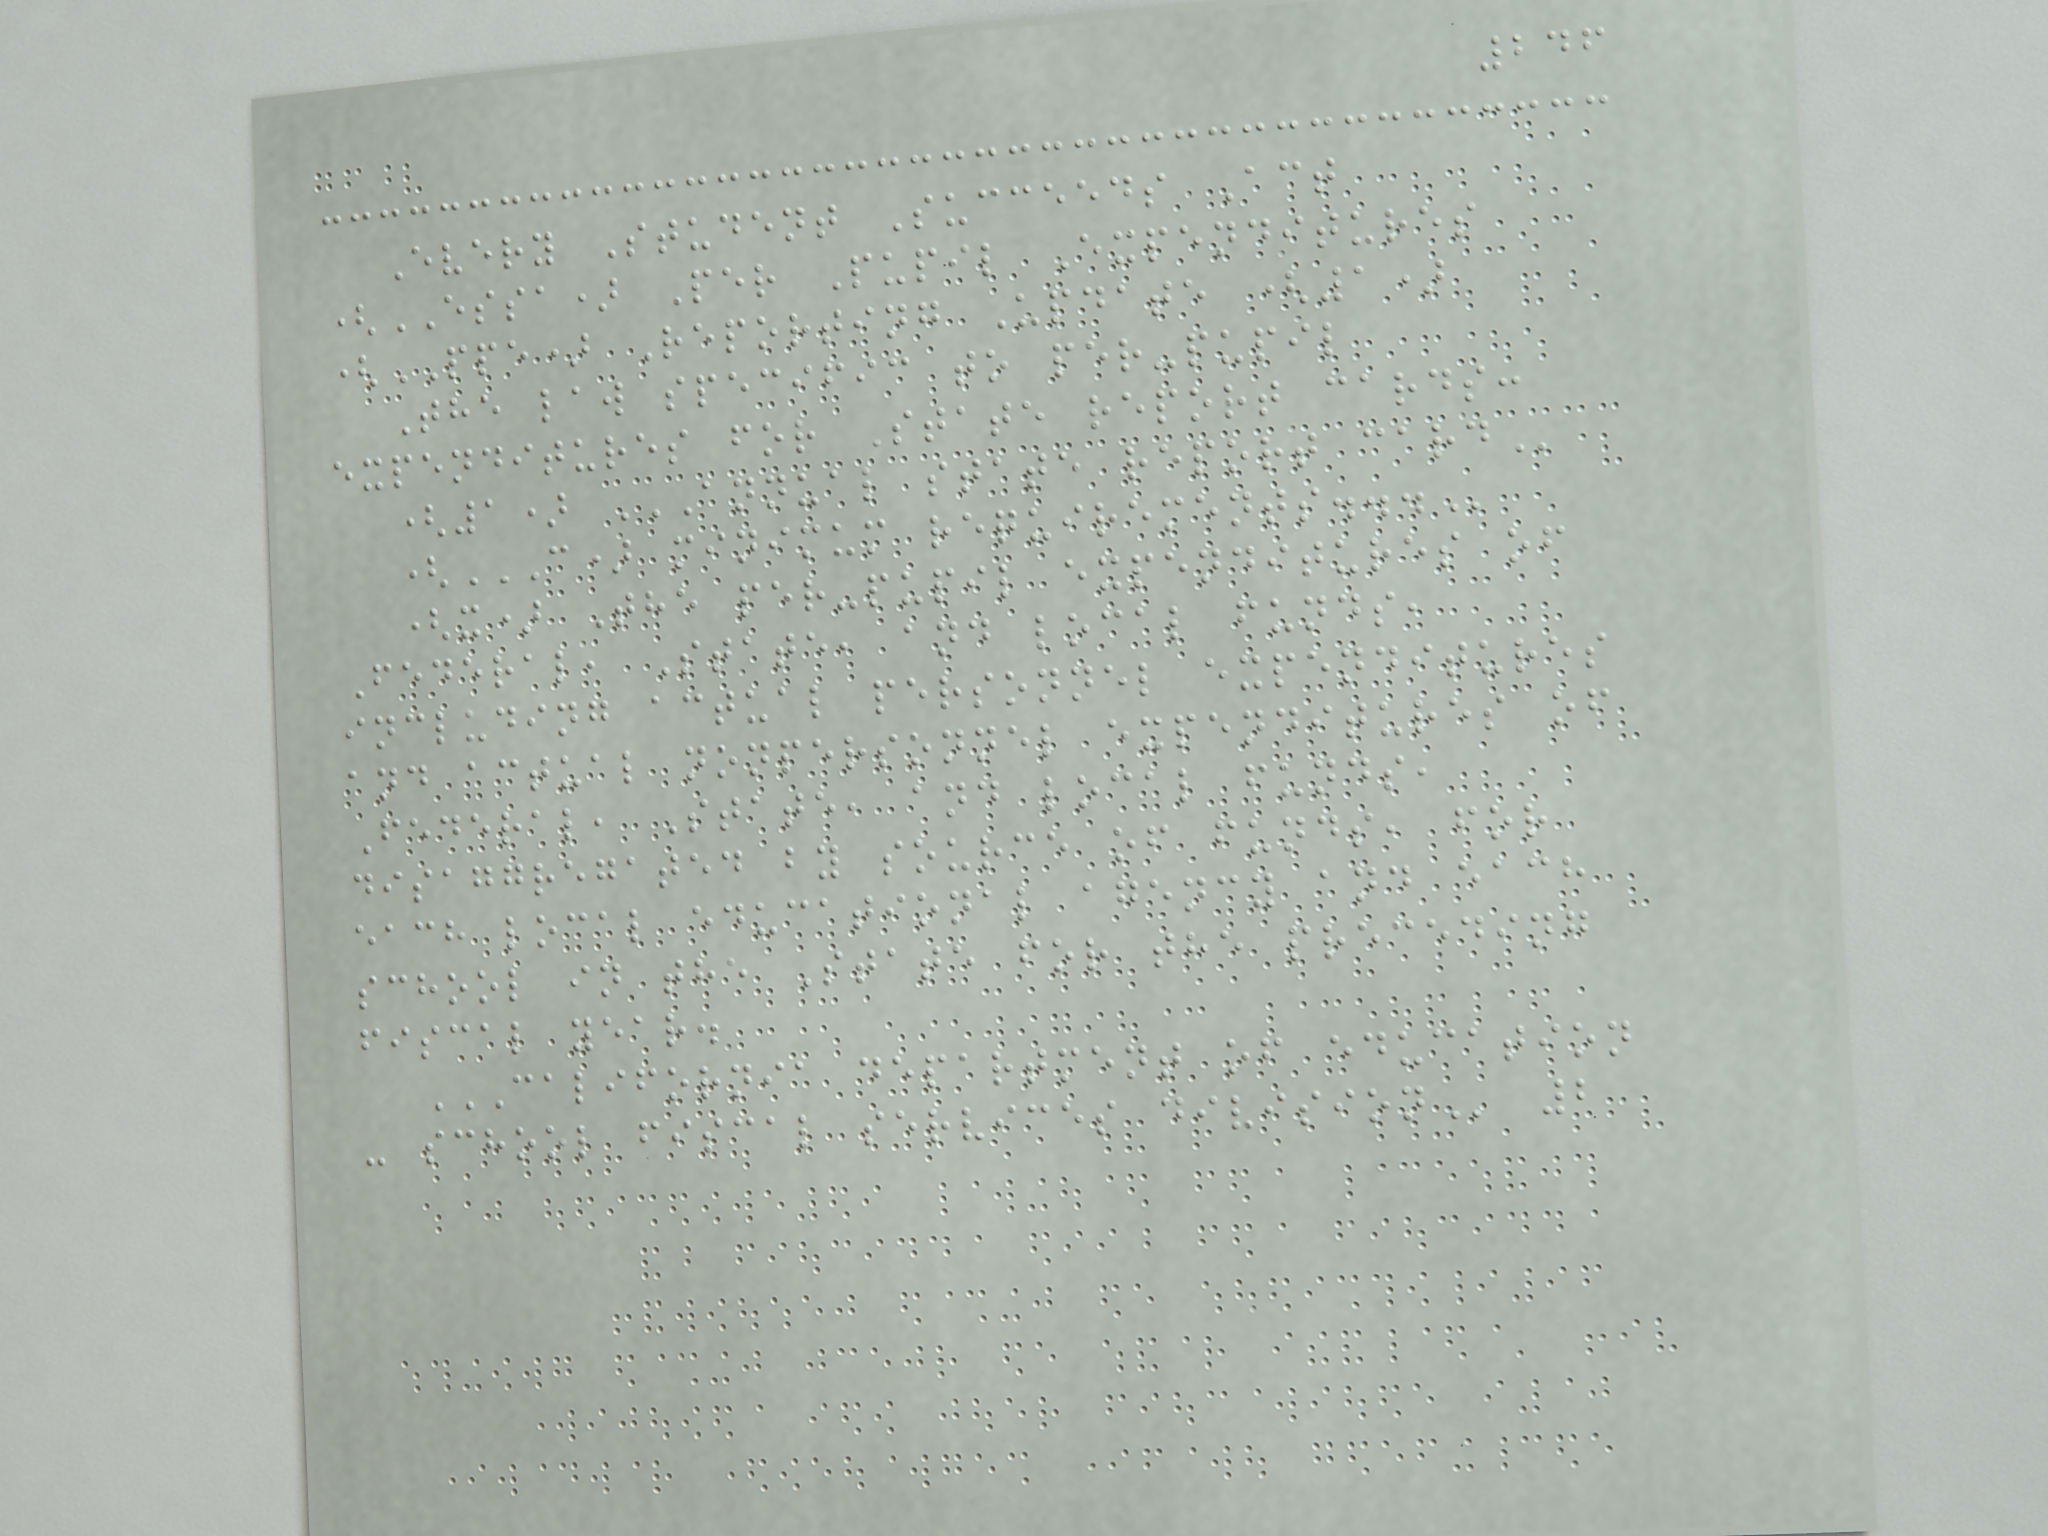246
Every Student Succeeds Act
(ESSA) Per Pupil Expenditures
(PPE) Reporting Update (1)
The law specific to per-pupil
expenditures for State report cards:
(1) ANNUAL STATE REPORT CARD
(C) MINIMUM REQUIREMENTS...
(x) The per-pupil expenditures of
Federal, State, and local funds,
including actual personnel expenditures
and actual nonpersonnel expenditures of
Federal, State, and local funds,
disaggregated by source of funds, for
each local educational agency and each
school in the State for the preceding
fiscal year.
CALIFORNIA DEPARTMENT OF EDUCATION
- SCHOOL FISCAL SERVICES DIVISION 2
